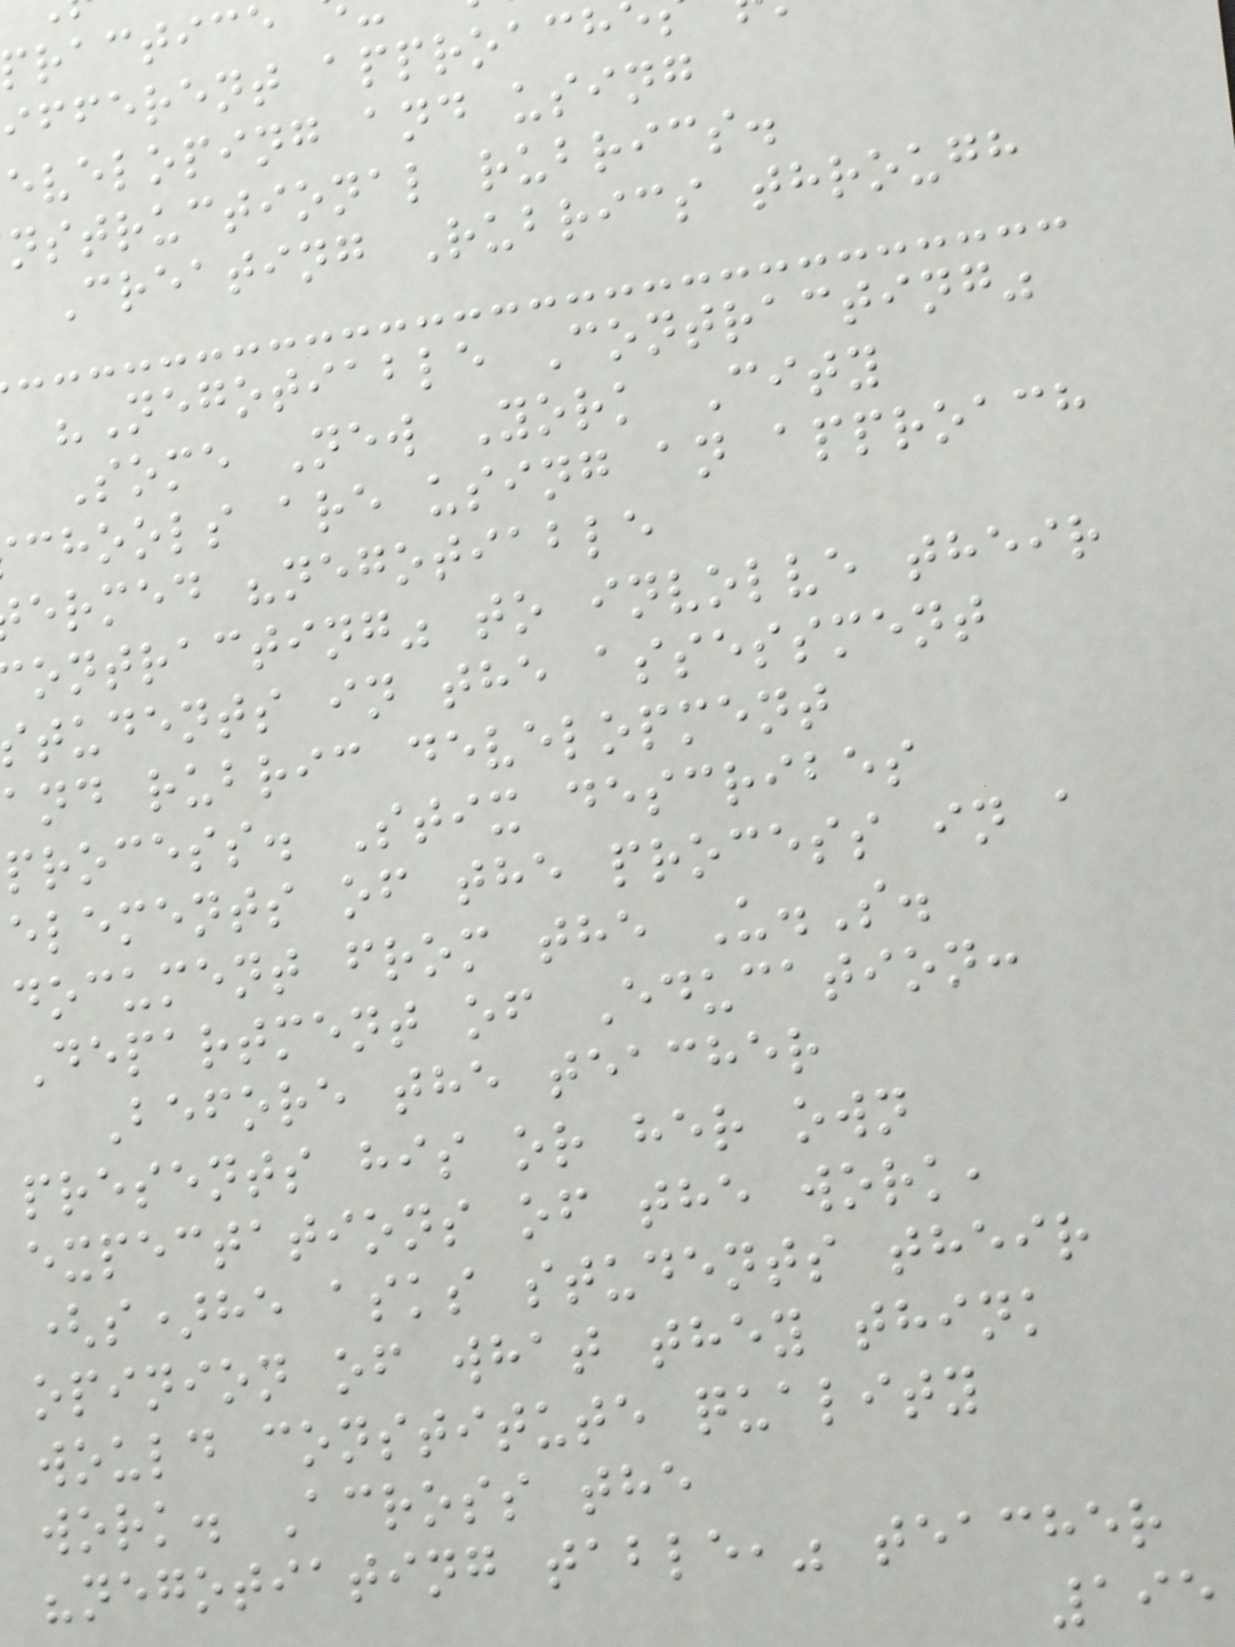practice
ifferent approach
eveloping and using
nstructional rubrics.
Creating Rubrics through
"Negotiable Contracting"
Some New York City
chools are using an approach
ermed "negotiable
ontracting" to involve their
tudents in the assessment
and rubric development
process. Stix describes
elements of the process in a
document from the U.S.
Department of Education:
Before the teacher
presents his or her own
expectations of the work,
(s)he asks students their
opinion of what they think
would constitute quality
work. Across the
"negotiating table," teacher
195
